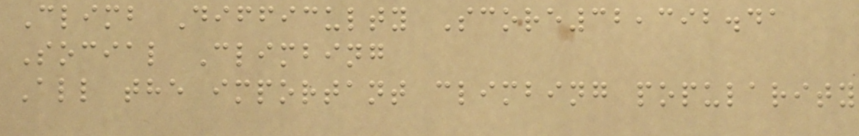Climb Difficulty Score32,392.41
Social Climbing
All the important climbing popularity
